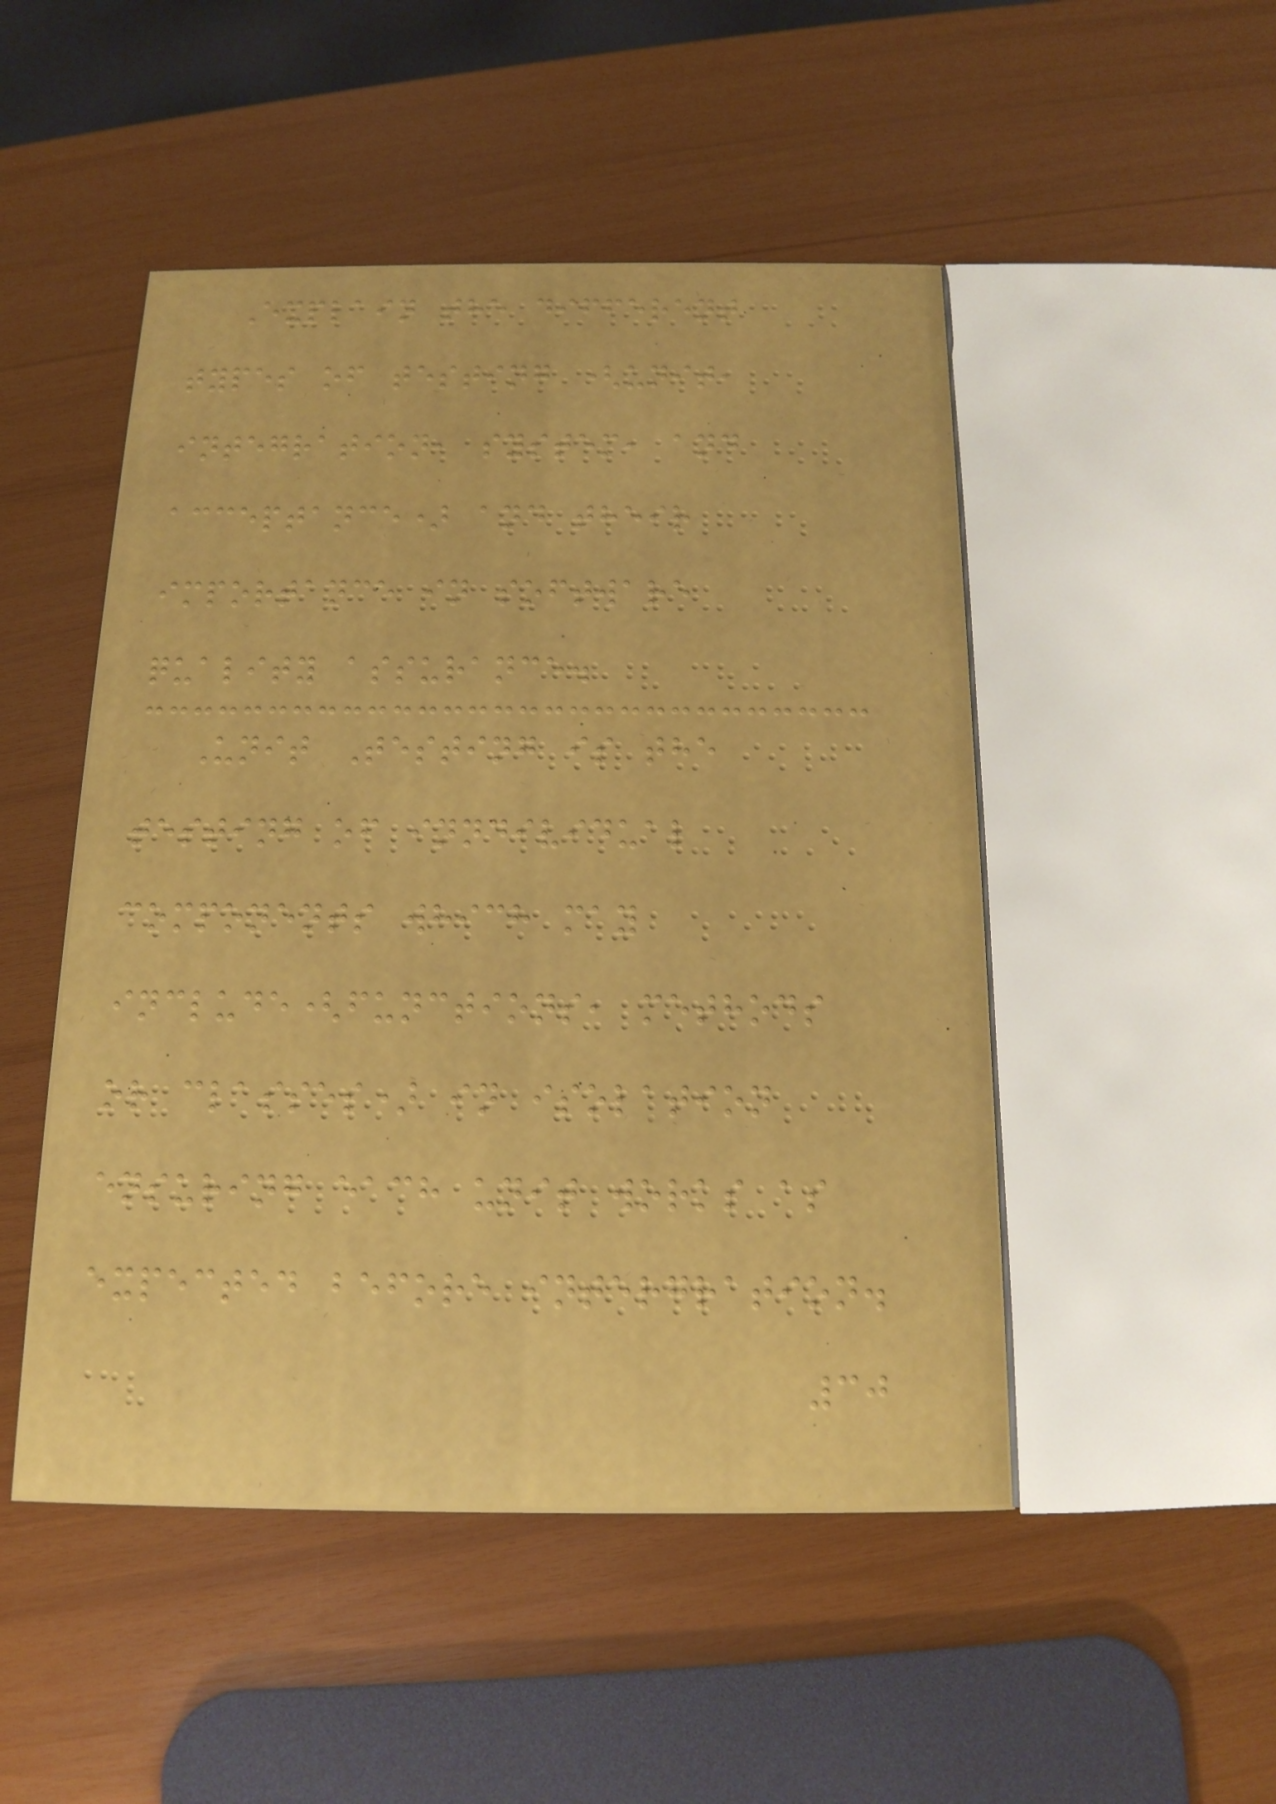Explain the different
types of testing (unit,
integration, system, and
acceptance) and their
importance in software
quality assurance.
Unit Testing is the
testing of inndividual
components which may
include(functions, methods
or classes) in isolation
ensuring each unit works as
expected before intergration.
30
